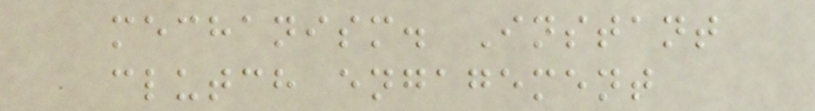mechanism. Instant
clutch engagement
